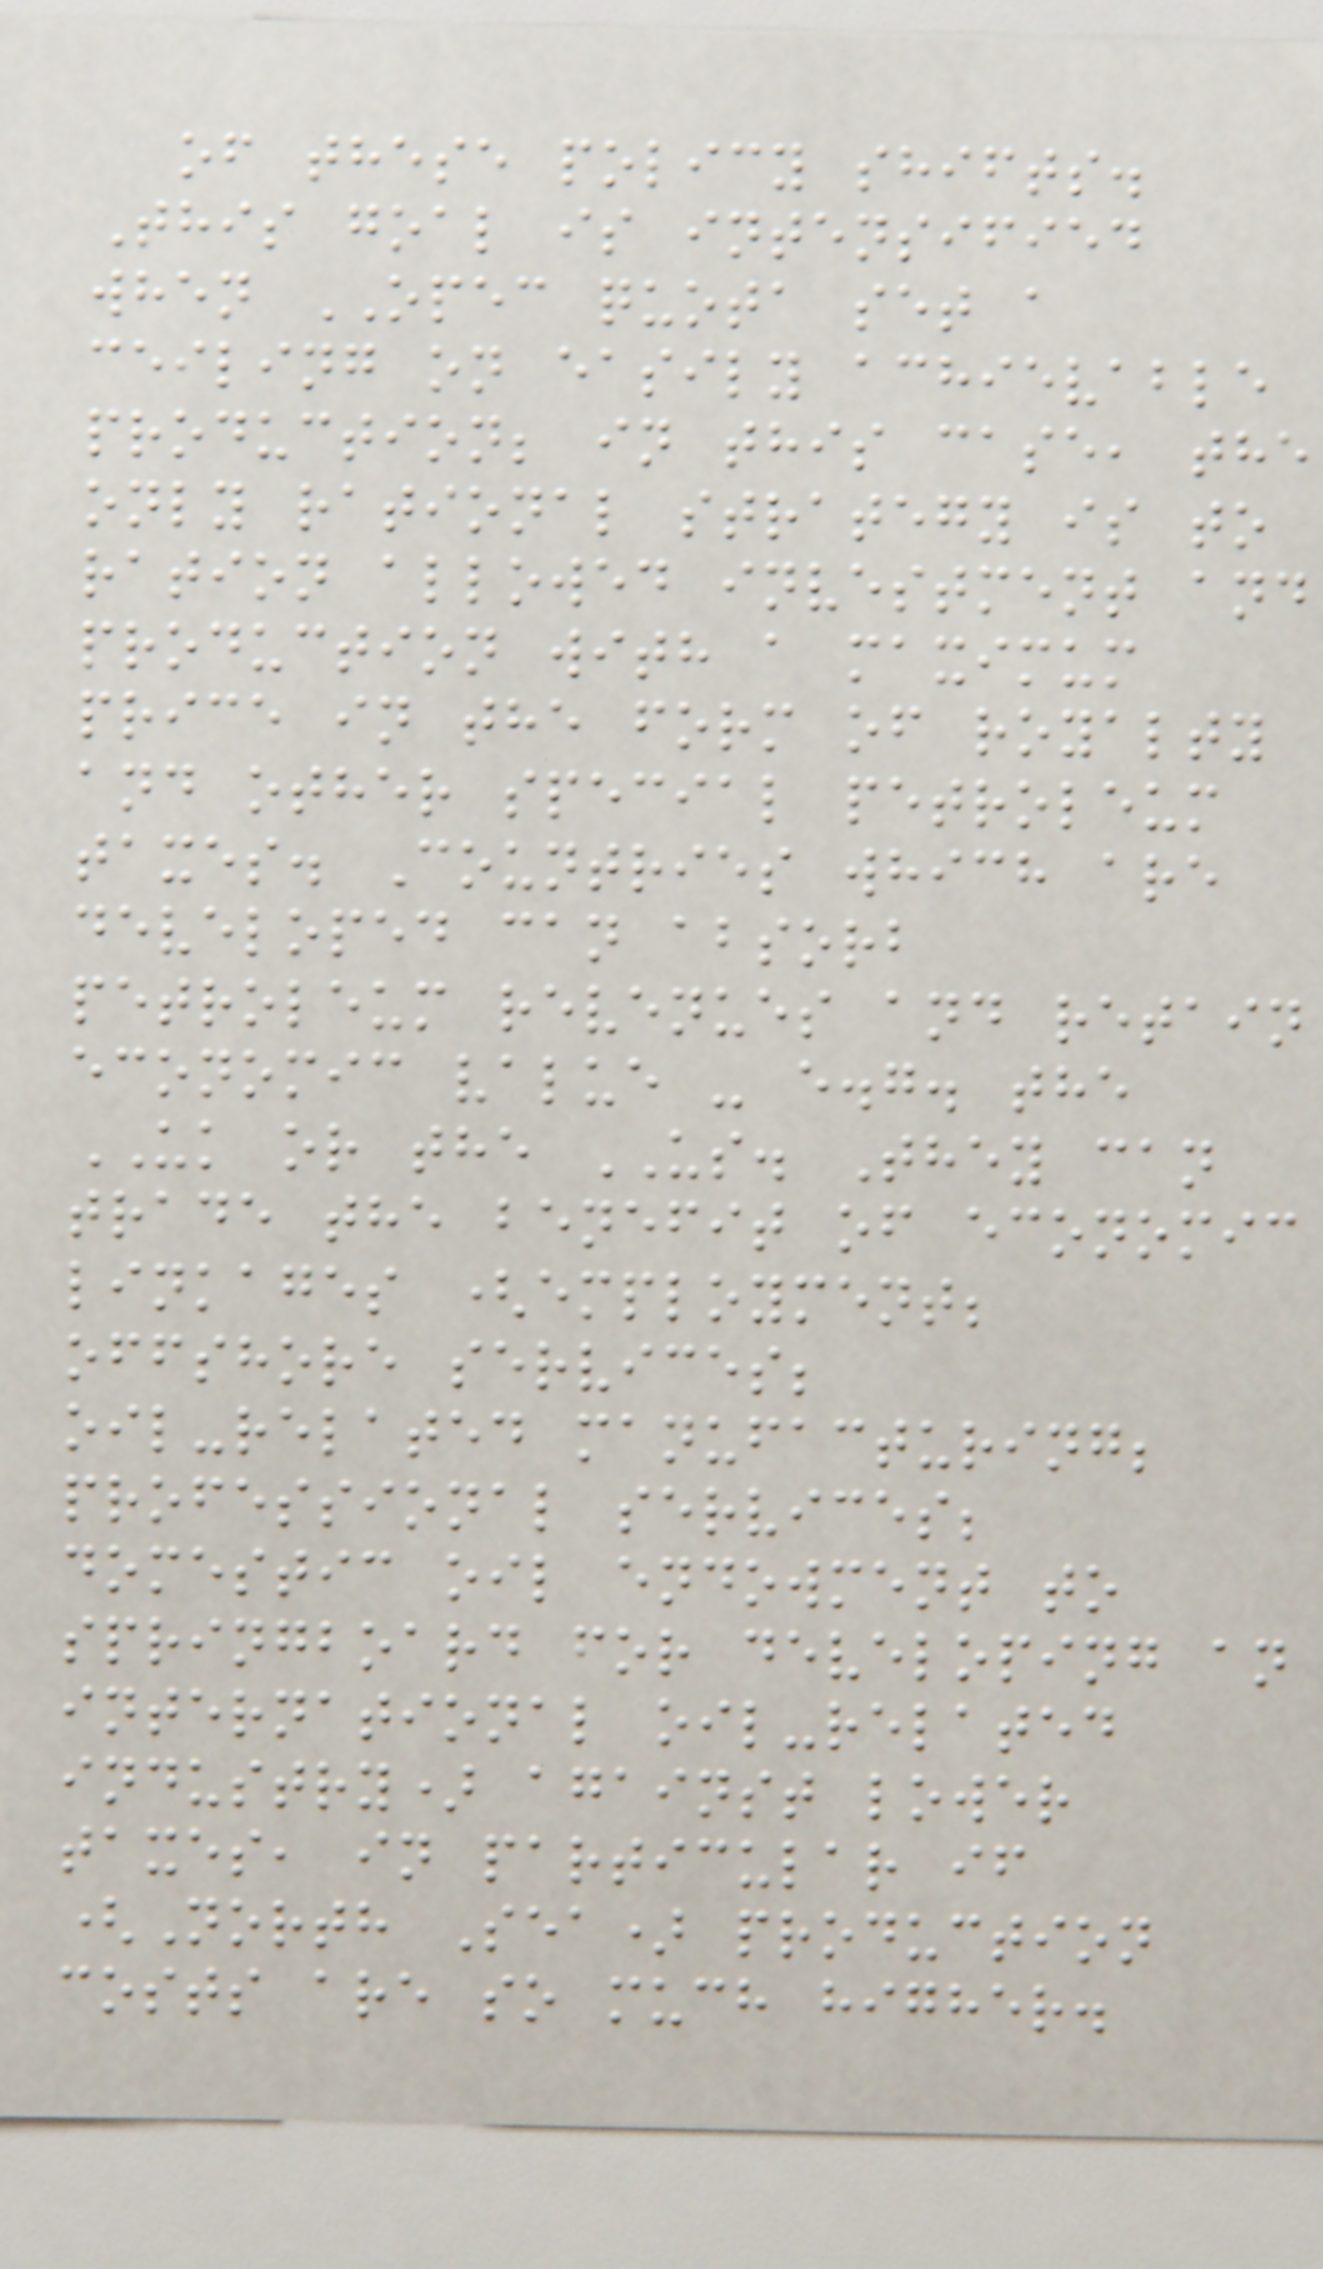of these policy shifts.
This goal is intensified
when OPEC quota set a
ceiling on easily achievable
production; in this case, the
only rational strategy is to
ration allowed investment and
production with a maximum
price in the form of royalty
and other special petroleum
taxes. Countries which are
developed can absorb
petroleum revenues and retain
economic value - e.g. the
UK or the US. They can
trade the benefit of economic
linkages (employment;
offshore services;
oil-related manufacturing;
professional services;
domestic oil endowment to
springboard for developing an
international oil-related
industry) against lower
taxes, in particular if
(North Sea) production
costs are so much higher.
